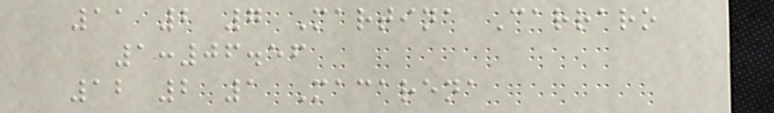11 2 7 Martina Carraro
1:06.56
12 2 1 Macarena
